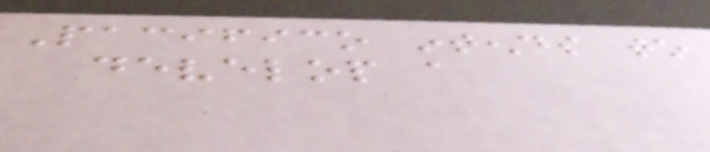Pacifico intends to
develop a
